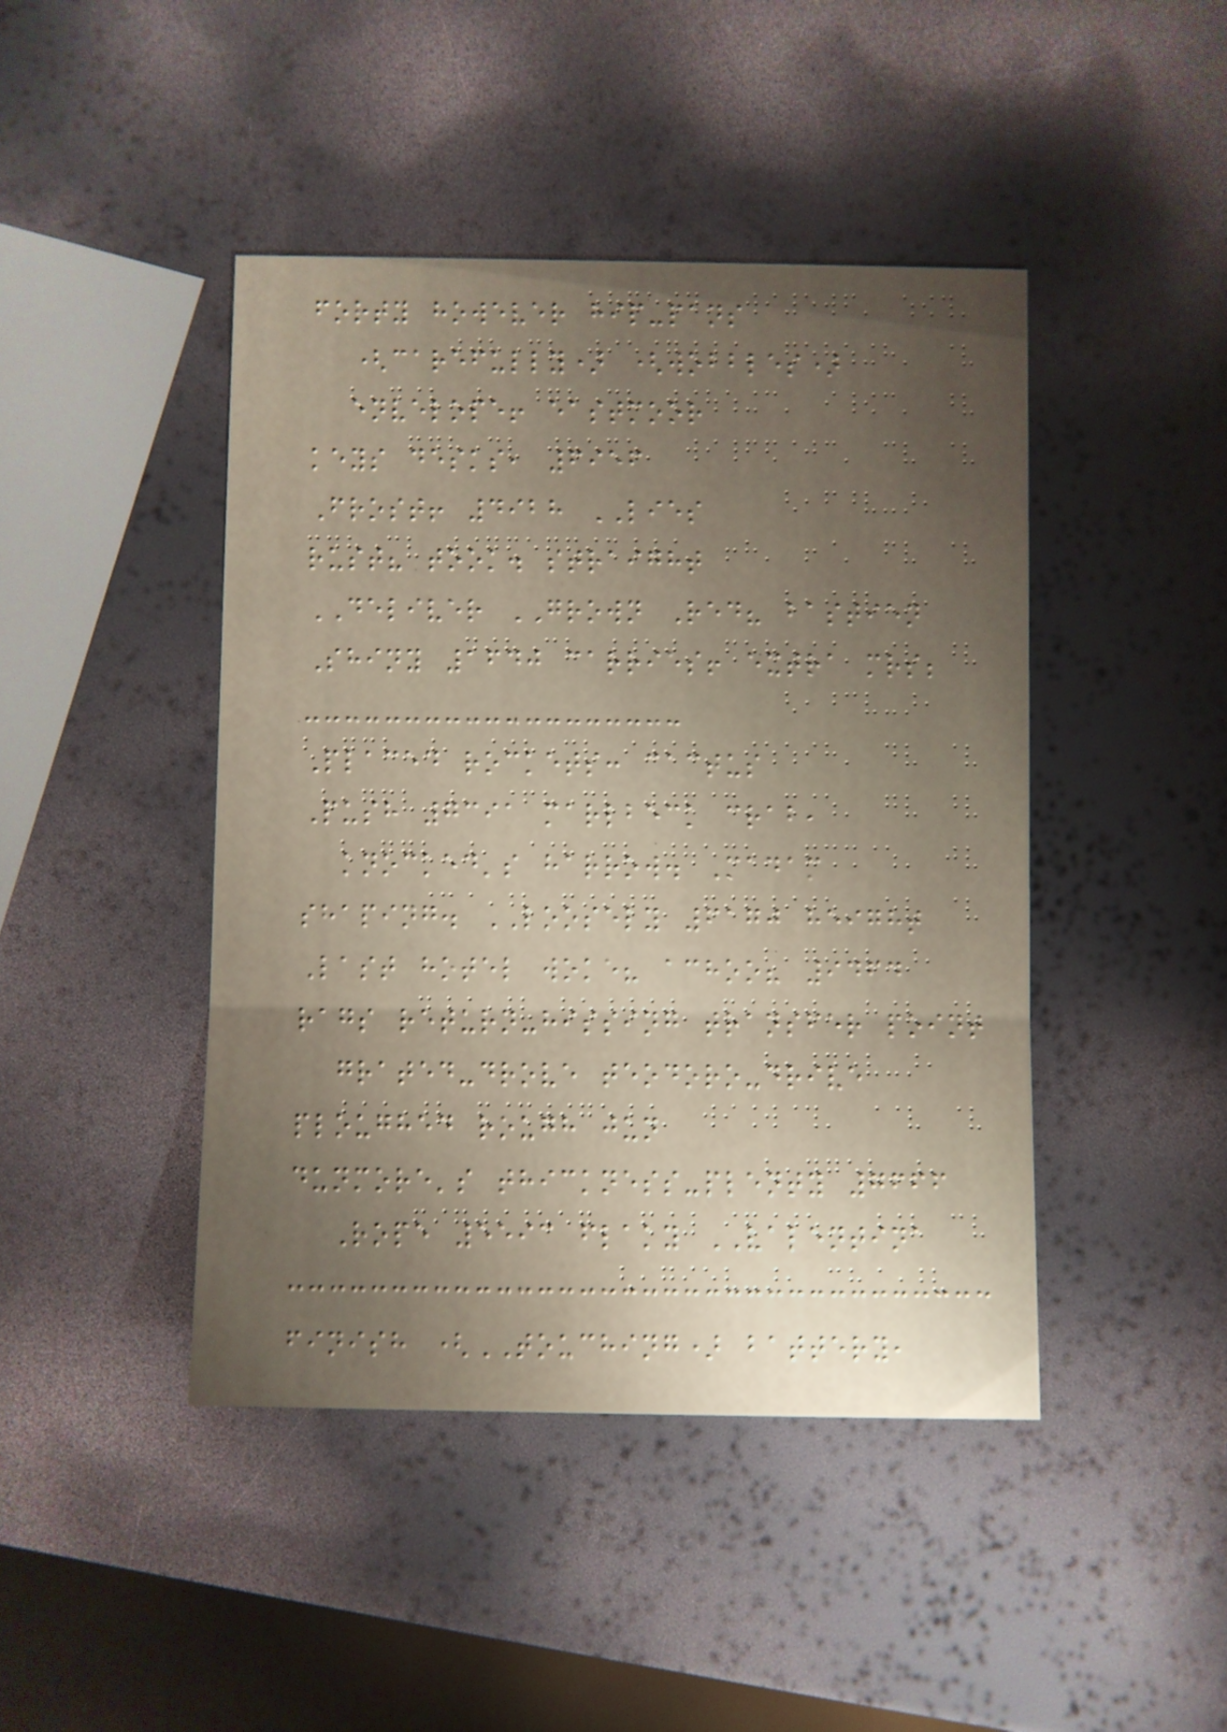forty however hip-pans
(carefully) (wobbles)
envelope! eastmoor
keys desks, 6956
Frost! 4928 LIES
rust? took. straight
DELIVER GROWN Red? bastien
Shiny 1640 carries! extra mrs;
Placed rockets: cactus
Push 7391 marlbeck crab,
knocked's harrow. Madam
shaping. LOOSELY 6170 height
Last hotel woke? achoo? 9464
rags return-hissing transfer point
grated-drove teodoro-drive
ploughed rough jun
dunmore's thickness-plenty 7666
Rope 5593 flaky VALENTINA
finish (TOUCHING) battery,
